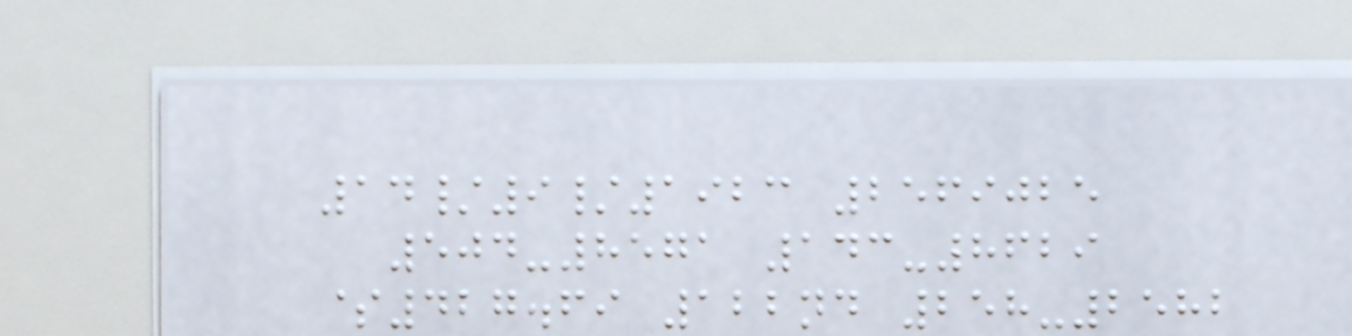14/9/1923 2569025
504-8571 143-8629
$427.69 122nd 258-2582
